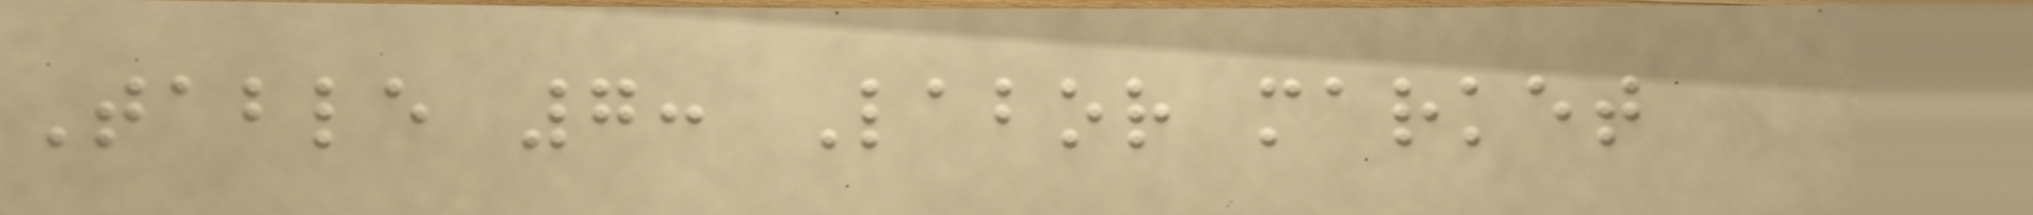Table 7: Labor market
